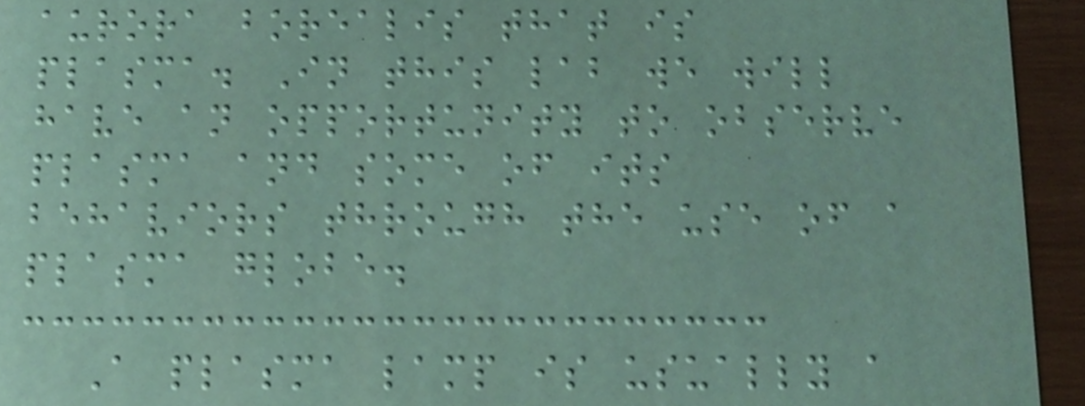aurora borealis that is
plasma. In this lab we will
have an opportunity to observe
plasma and some of its
behaviors through the use of a
plasma globe.
A plasma lamp is usually a
